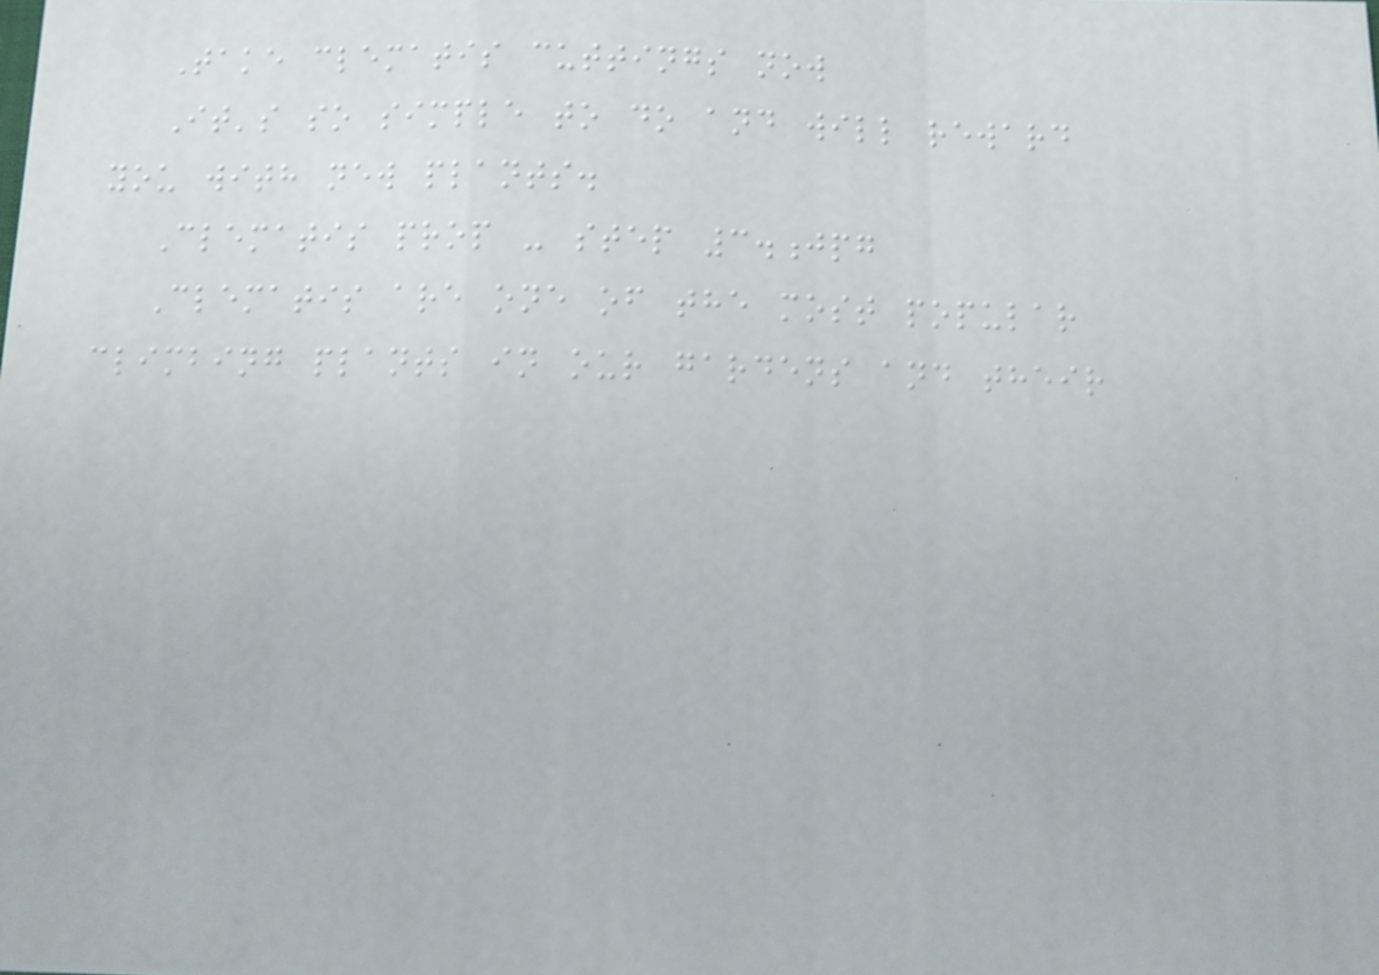Take clematis cuttings now
It's so simple to do and will reward
you with new plants.
Clematis prop - step 3.jpg
Clematis are one of the most popular
climbing plants in our gardens and their
